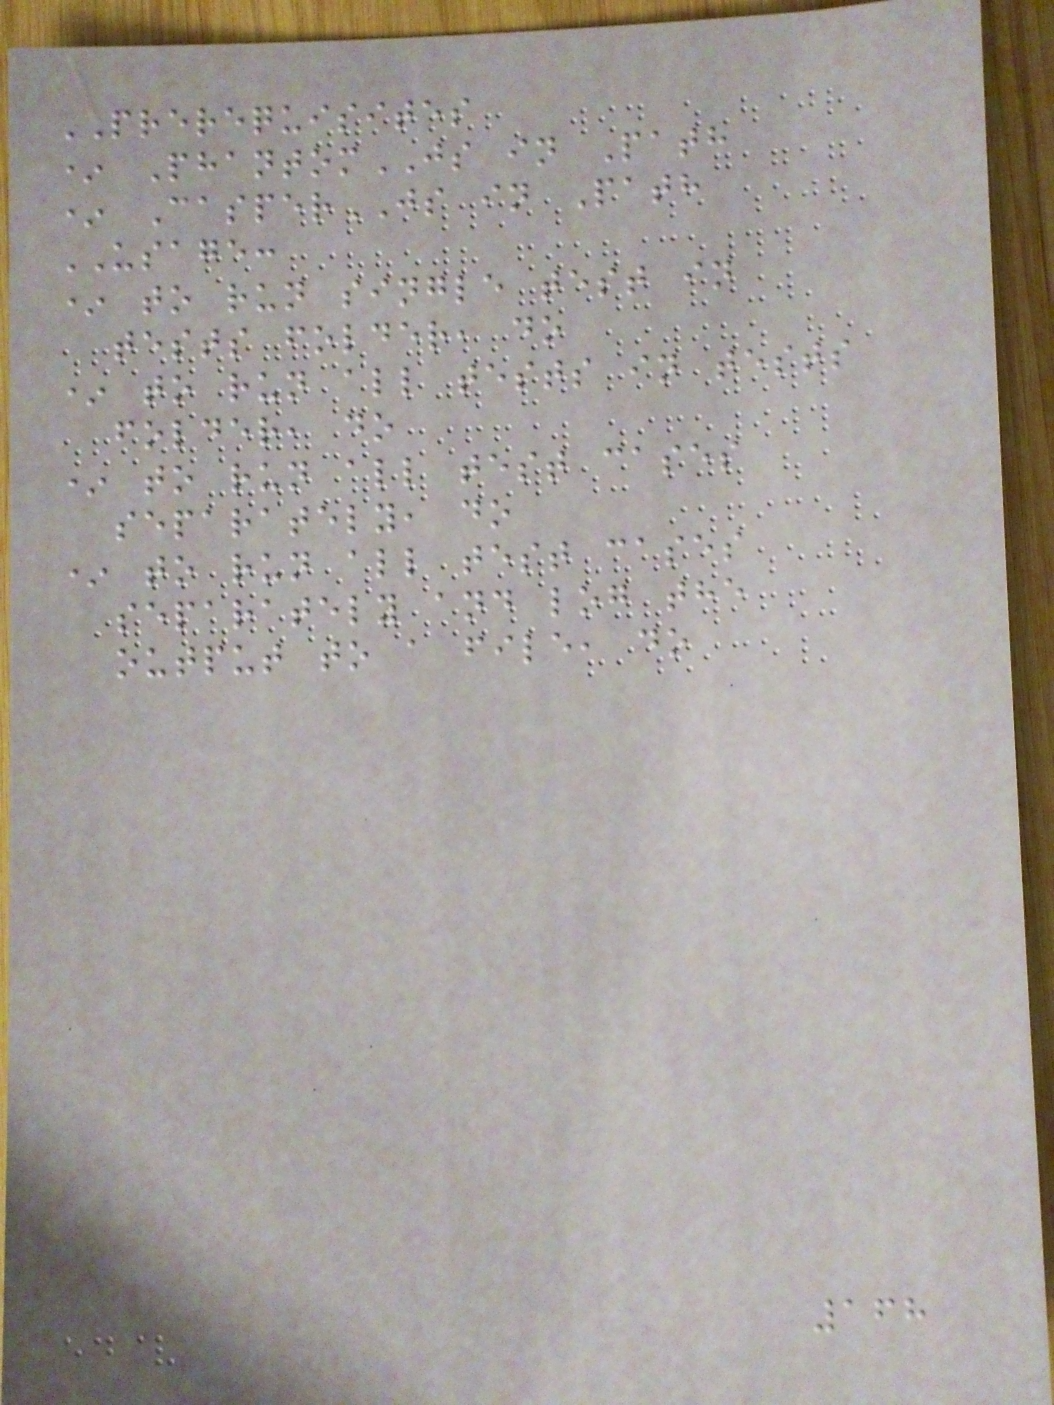PREREQUISITES
* PhantomJS in Path
* CasperJS in Path
USAGE:
* to run single test in
tests folder, do
* to run all tests in tests
folder, do
* to run all test cases
separately, do
* to run all test cases
separately and log the
output to a file, do
168
